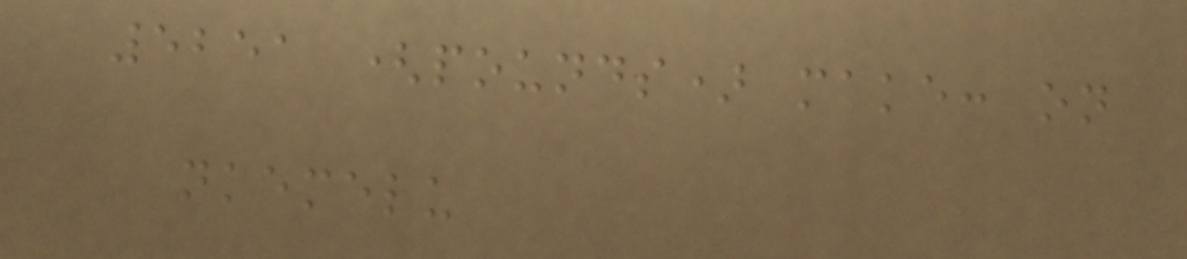5251 (pounds) make: on
nkemelu
